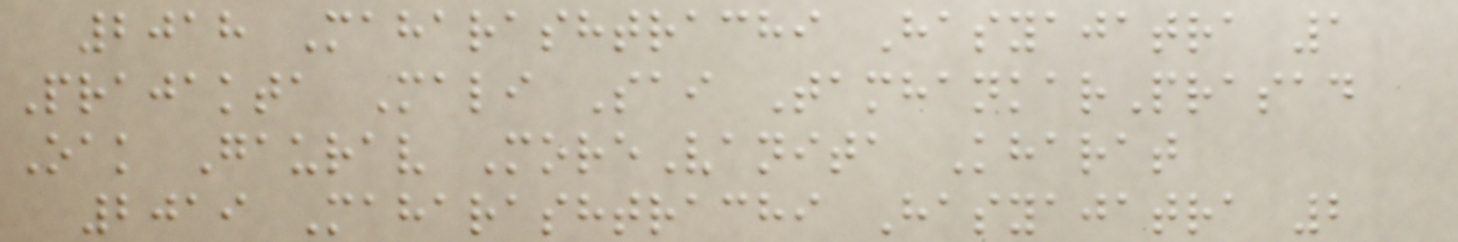2018 Maharashtrachi Hasyajatra 1
Prajakta Mali Sai TamhankarPrasad
Oak Gaurav MoreVanita Kharat
2019 Maharashtrachi Hasyajatra 2
